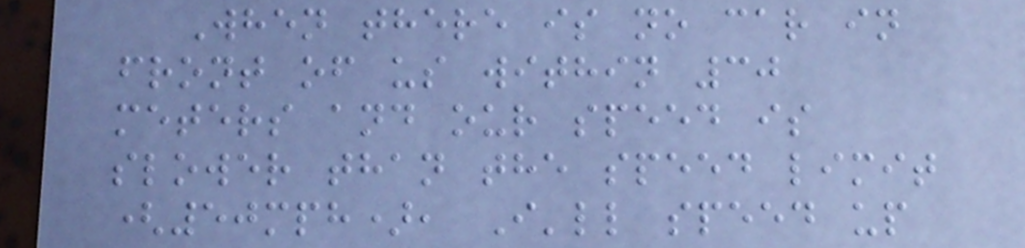When there is no car in
front of us within 30
meters and our speed is
slower than the speed limit
(50mph), I'll speed up
